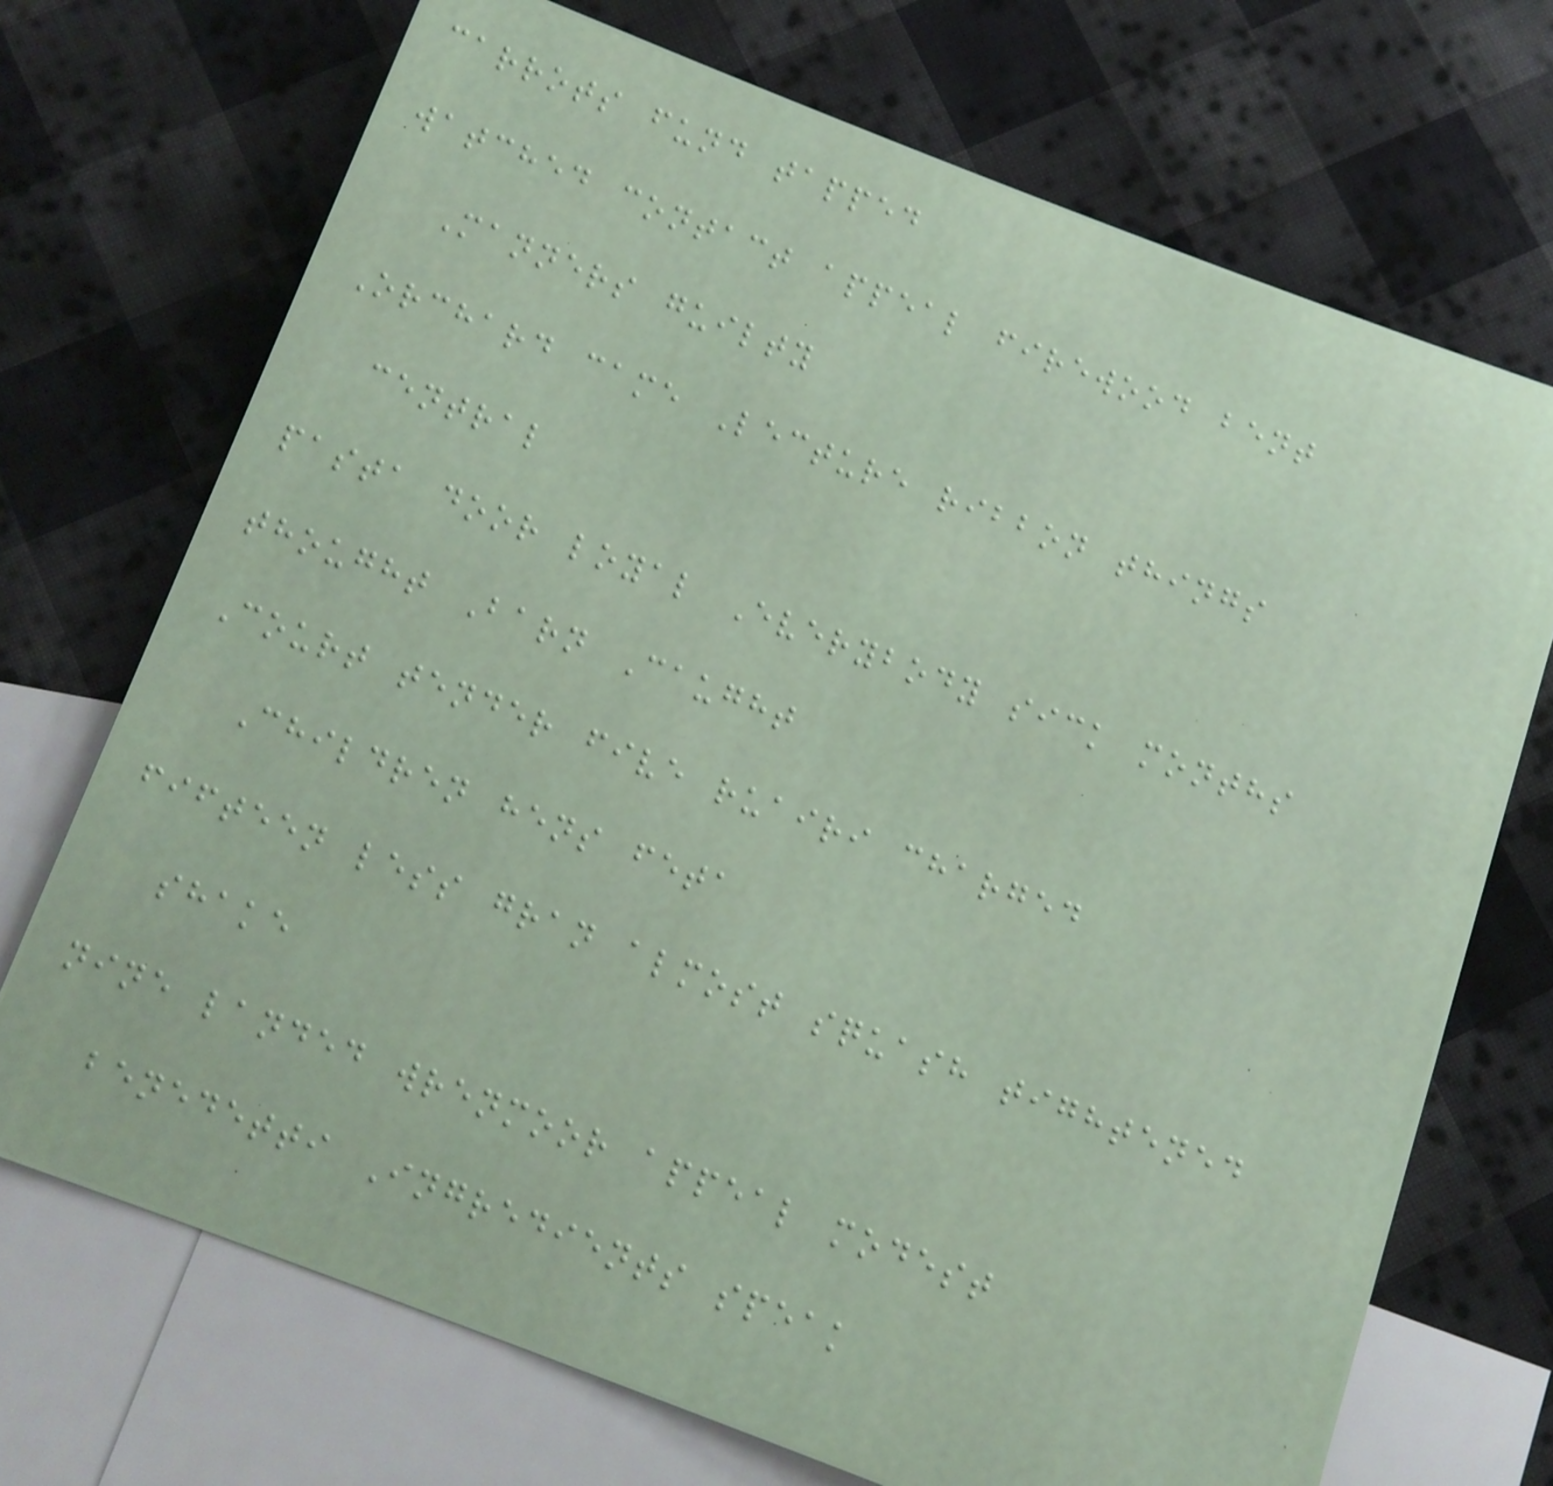carrots fund tapped
watched contact appeal firewood bent
Manners guilty
Orchard came Lecture ribbon things
central
pasta door loyal Everybody sick months
thought Barn Caught
Court tender five ruairi charged
Children hens feta
fifteen less gran almost squash tightened
shake
nine landed wrenmoor appeal modest
benedetti Ingredients speak
